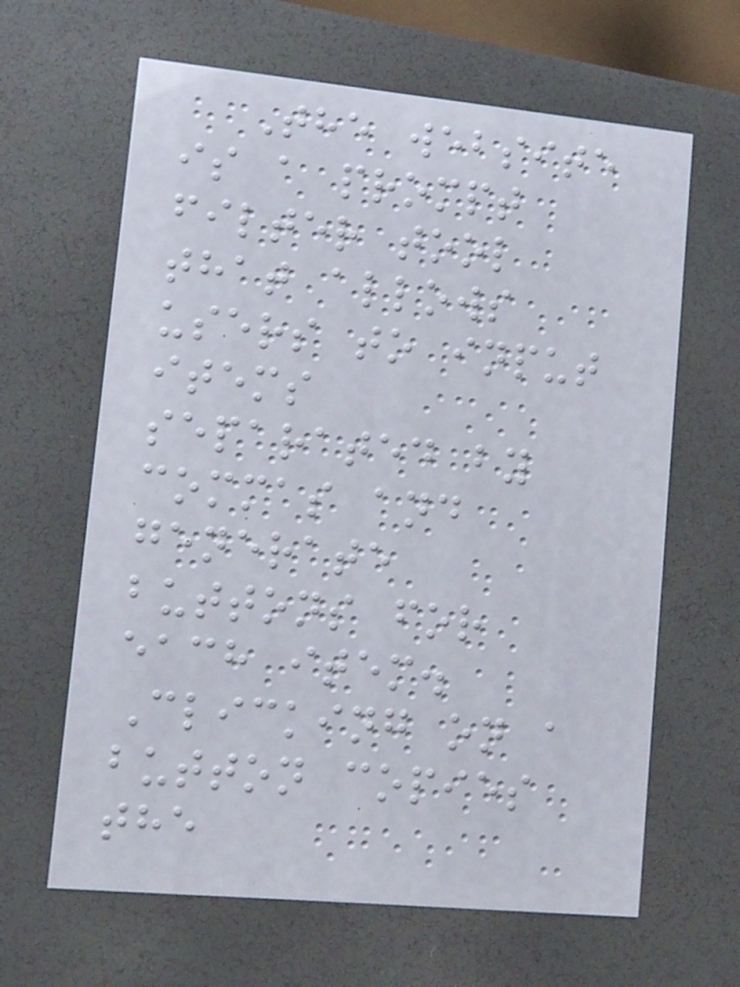The website
is a prompt
filter tool
that allows
users to input
items
separated by
commas and
generate
buttons for
each item.
Clicking on a
button copies
the
